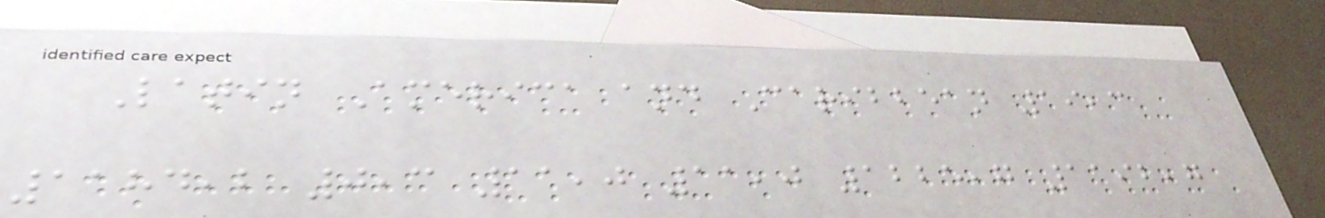Latin America and Caribbean 19,3
1184,2 0,3 11,0 11,0 1225,7 1192,7
